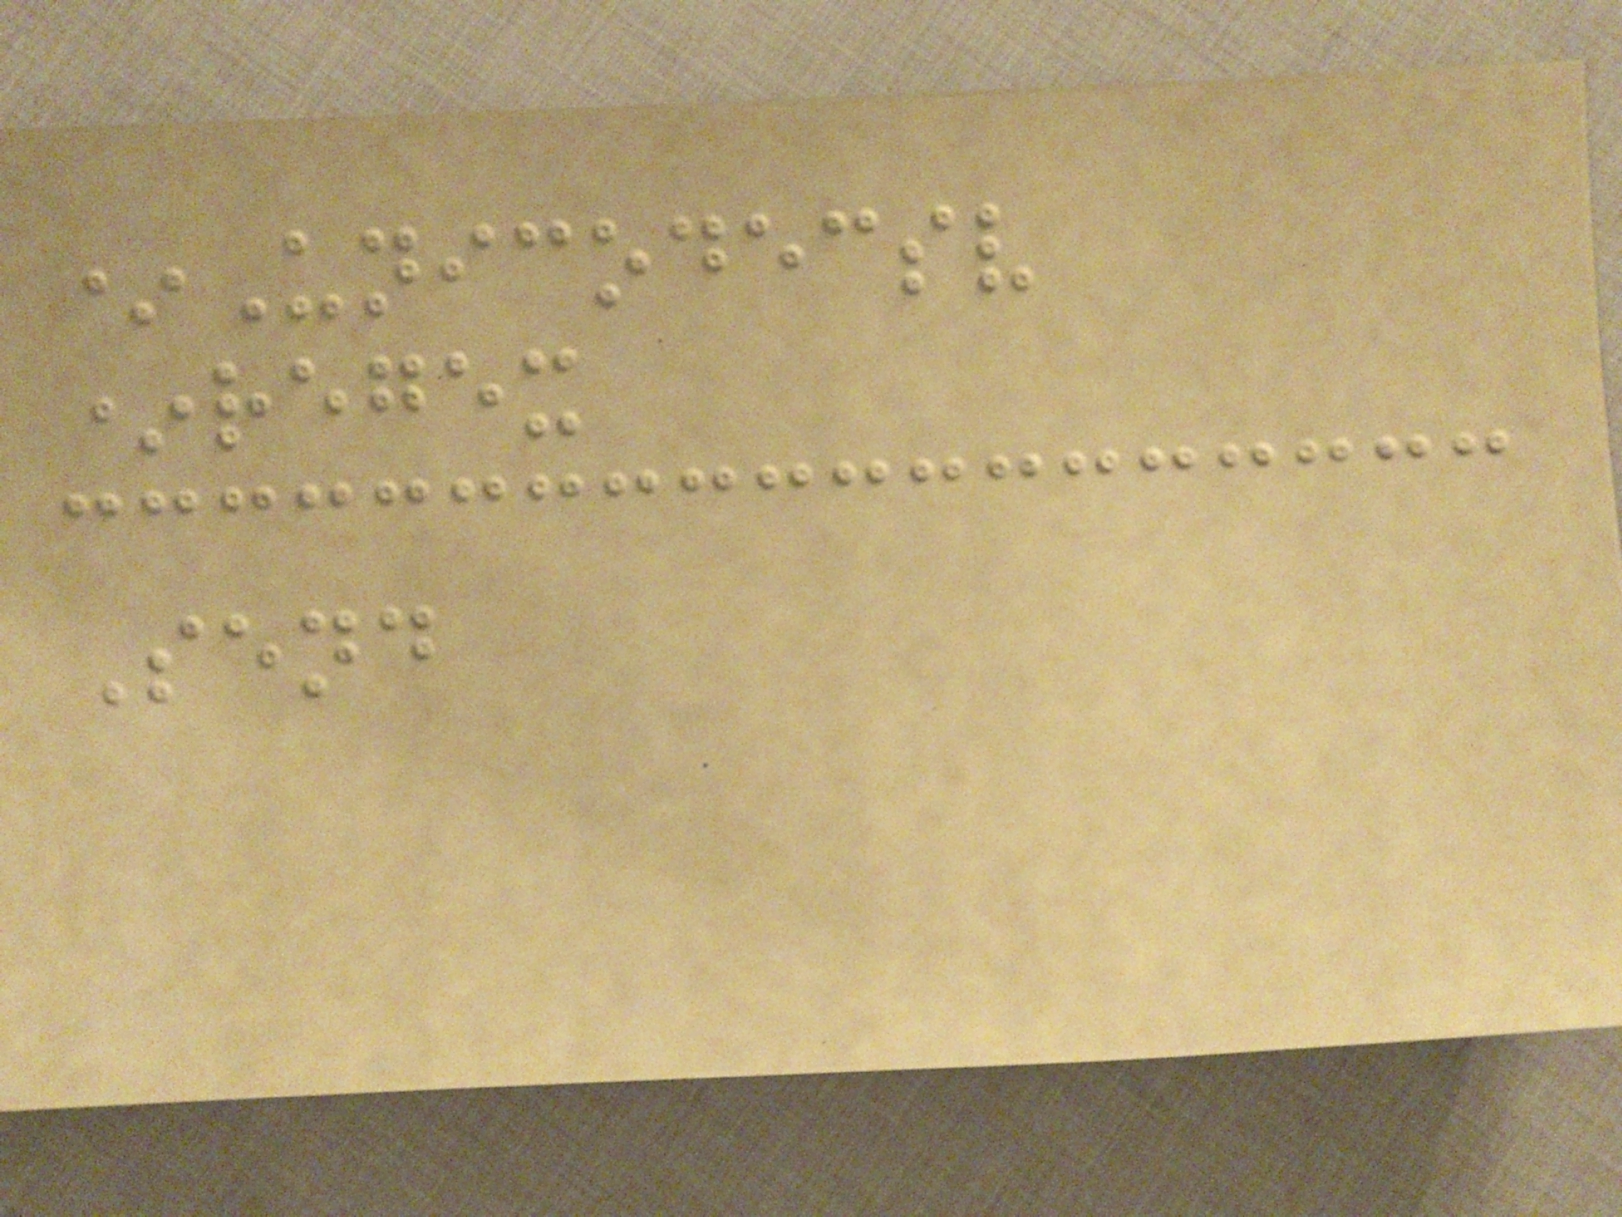*Unicodecsv
*regex
Send
